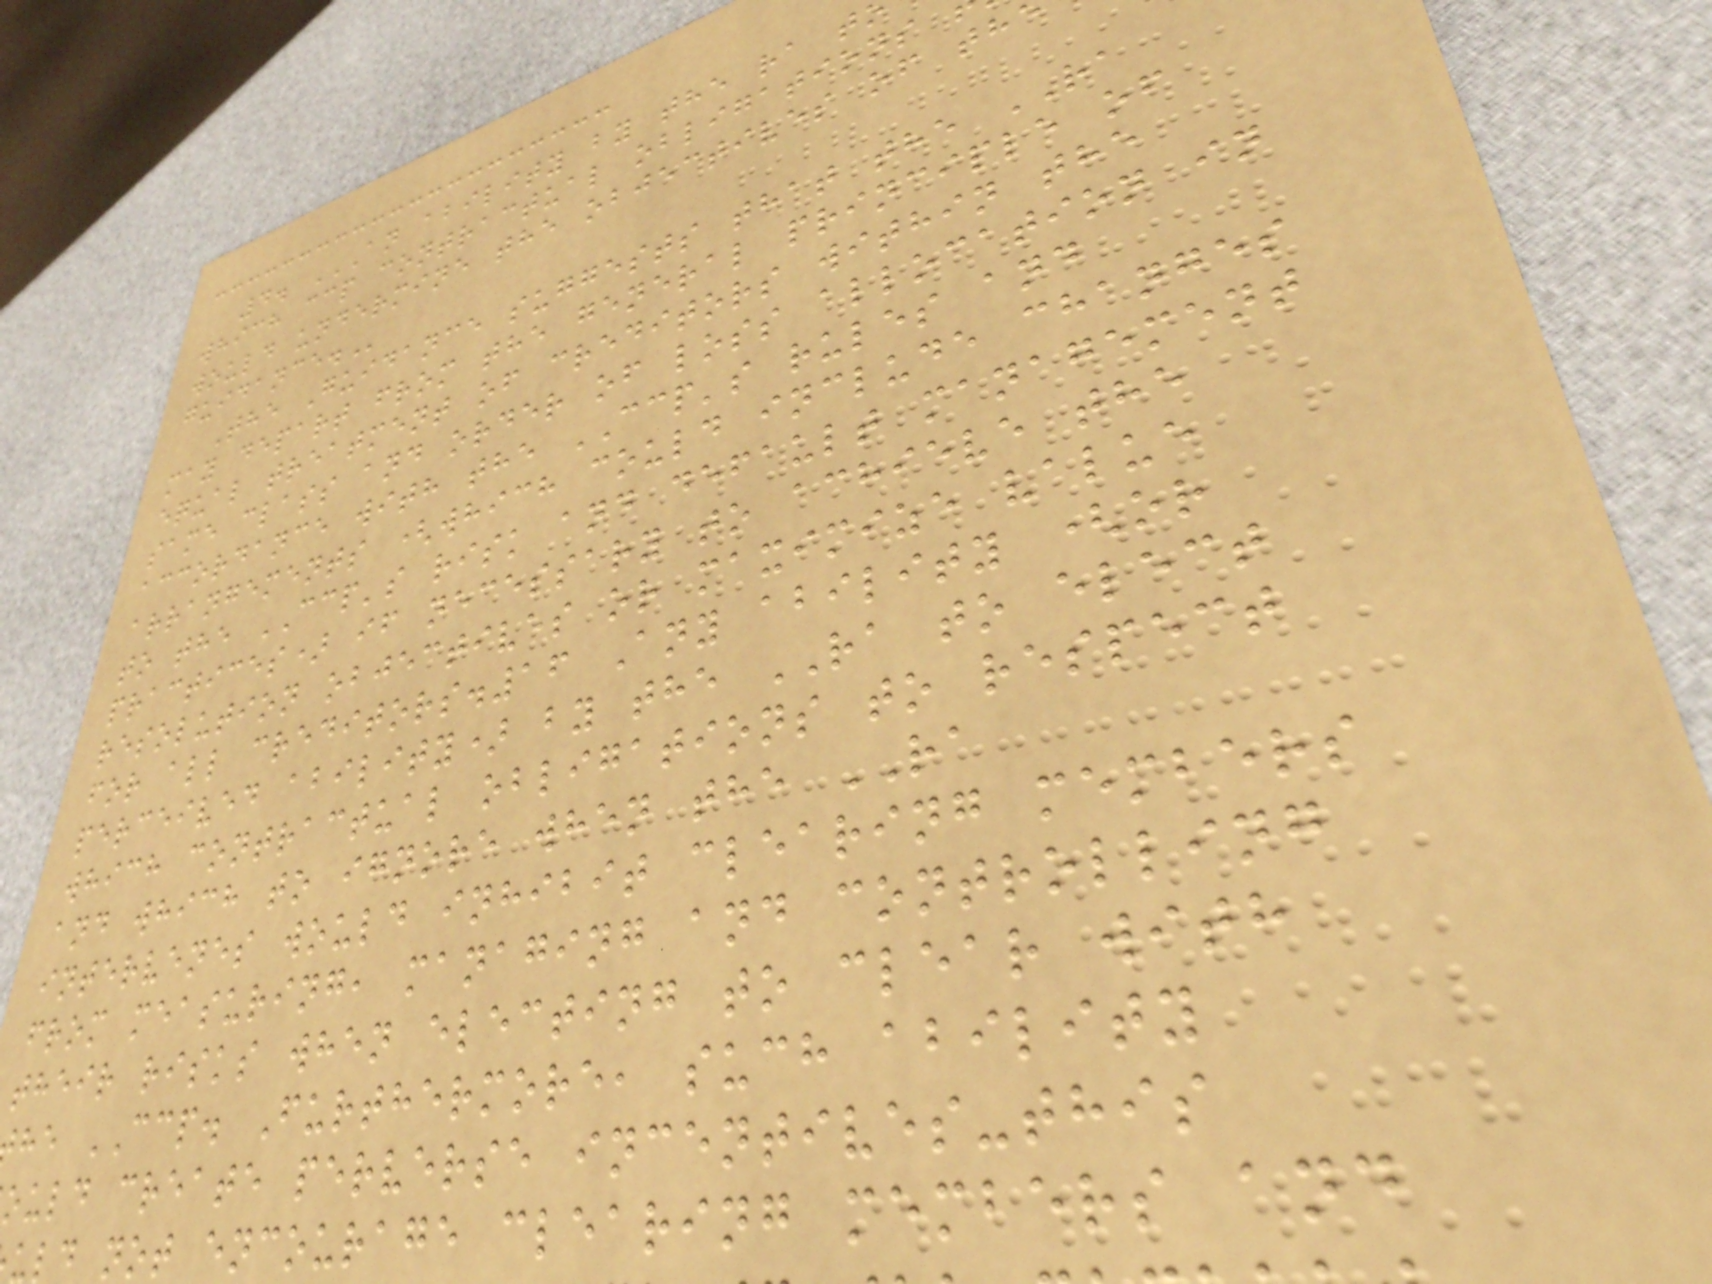which ccp contractual obligations
would undermine the objectives of
The Guidance suggests that the RA
may depart from the general principle of
equal treatment of creditors within the
same class and order of loss allocation in
accordance with the CCP's rules and
arrangements (which could include changes
to the CCP's risk and default management
practices) if necessary to achieve the
resolution objectives or maximize value
for all creditors.16 Any ability (or
perceived ability) by the RA to elect
which contractual obligations to respect
and which to ignore when the RA
intervenes would inhibit clearing members
from measuring, managing and controlling
their risks when electing to clear with
he CCP. Furthermore, such ability
ould create perverse incentives-this
uld not encourage clearing members and
